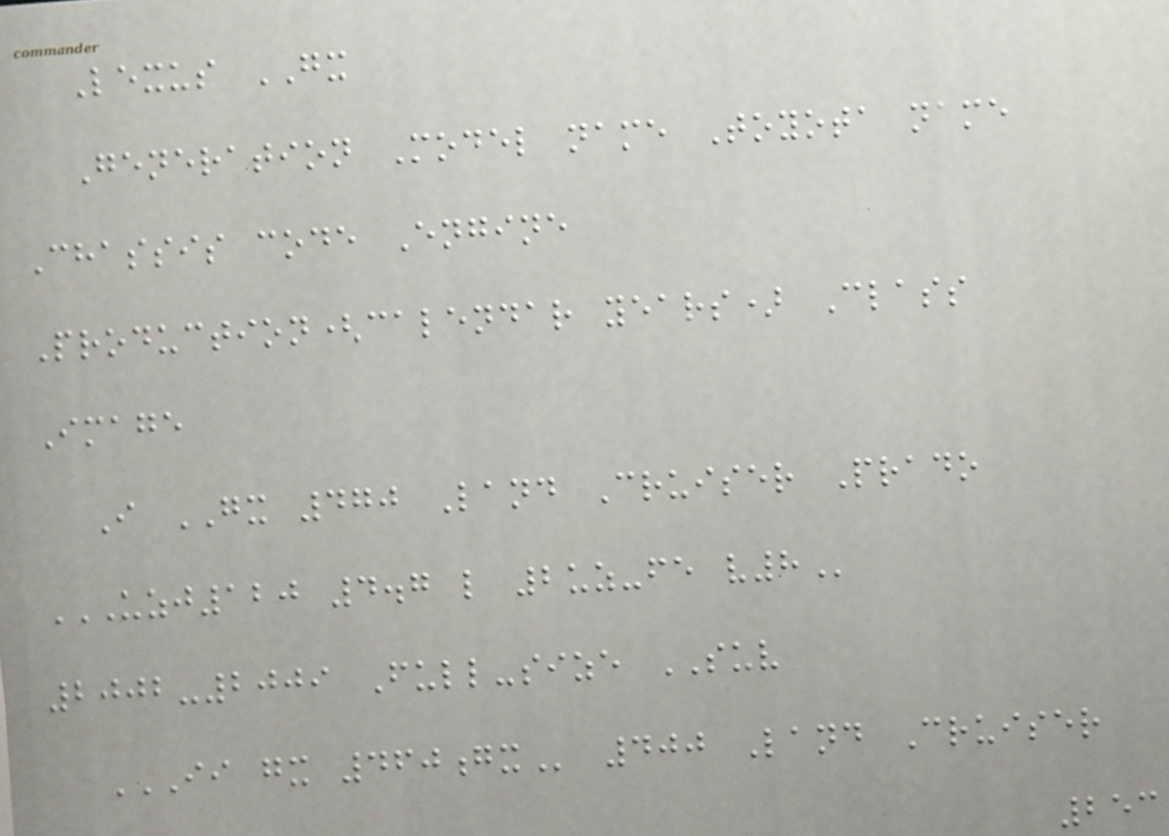Lexus GX
Generation Model name Toyota name
Chassis code Engine
Production(calendar years) Class
Image
I GX 470 Land Cruiser Prado
UZJ120 4.7 L 2UZ-FE V8
2002-2009 Full-size SUV
II GX 460GX 400 Land Cruiser
253
